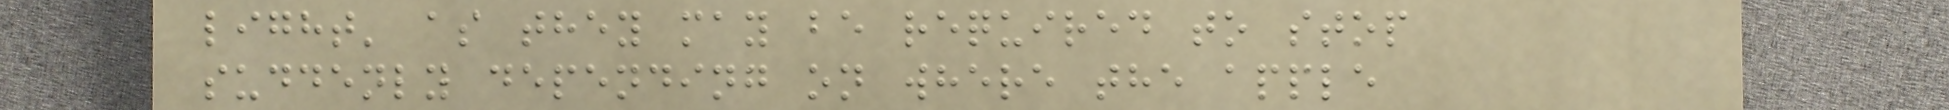light' as they may be required to stop
suddenly depending on where the apple
